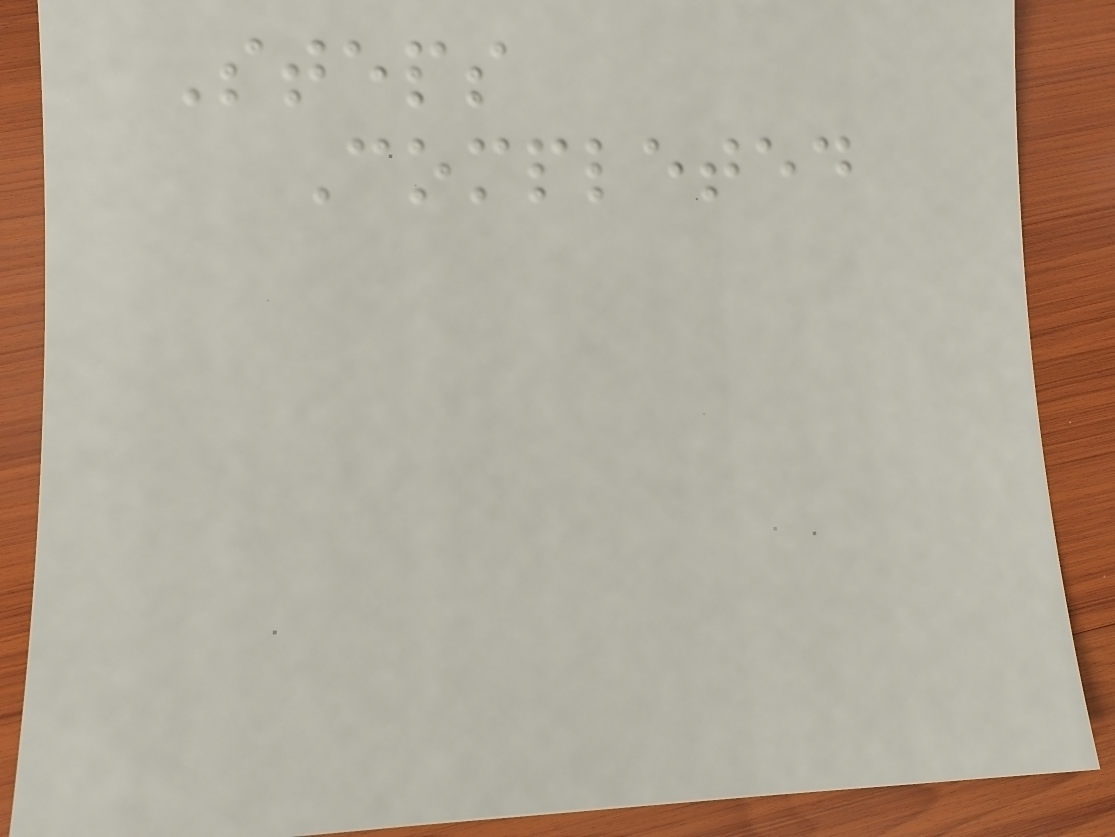Steps
Completed
